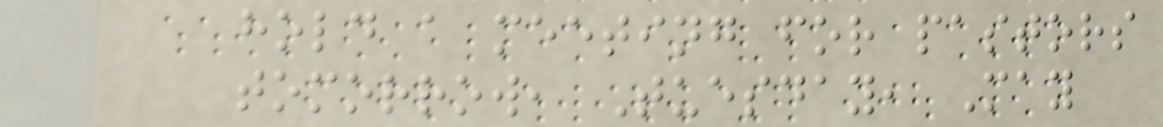hold a meeting for pastors
tomorrow, Tuesday, May
